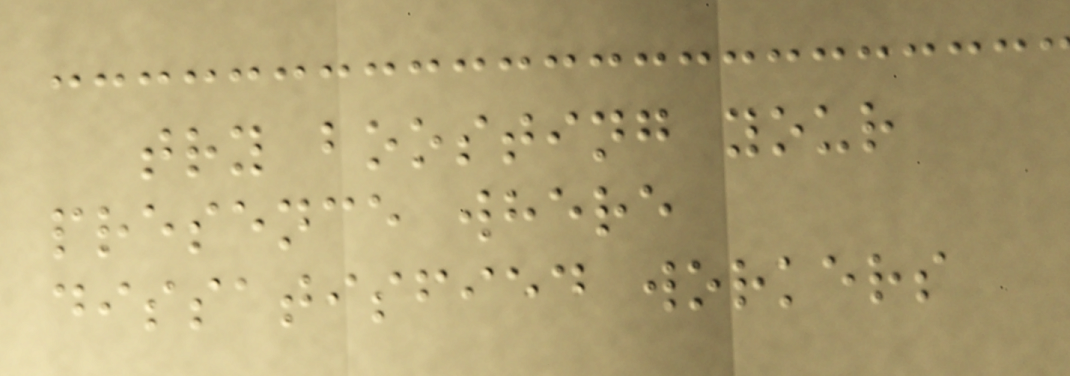try boosting your
presence where
dissatisfied workers
